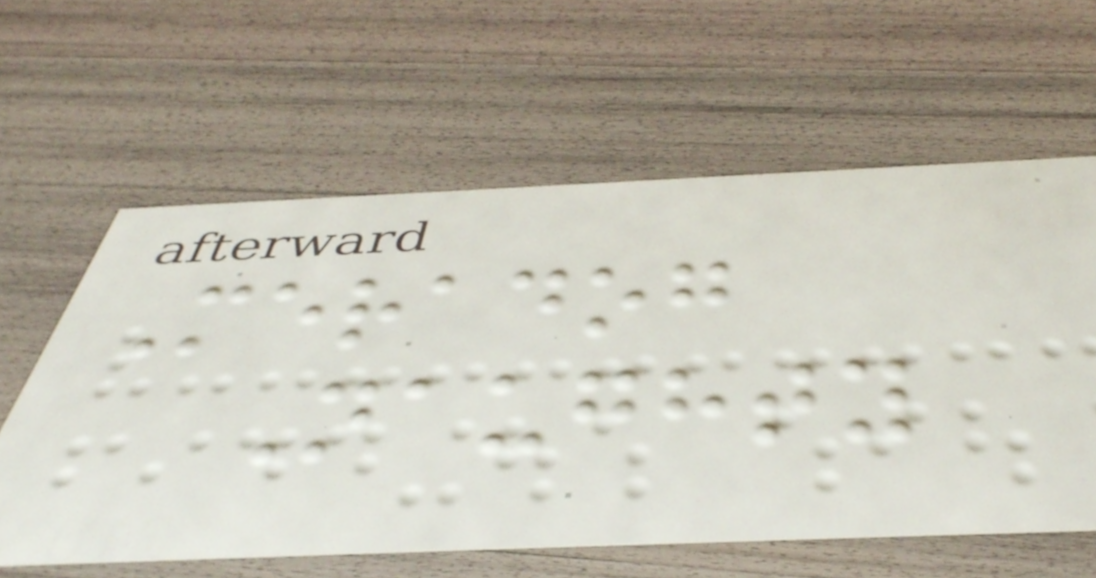Meradog
Naughty
